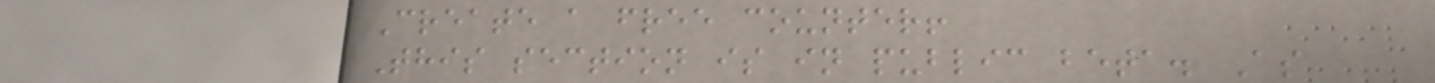Create a free counter!
This section is in public beta. As
